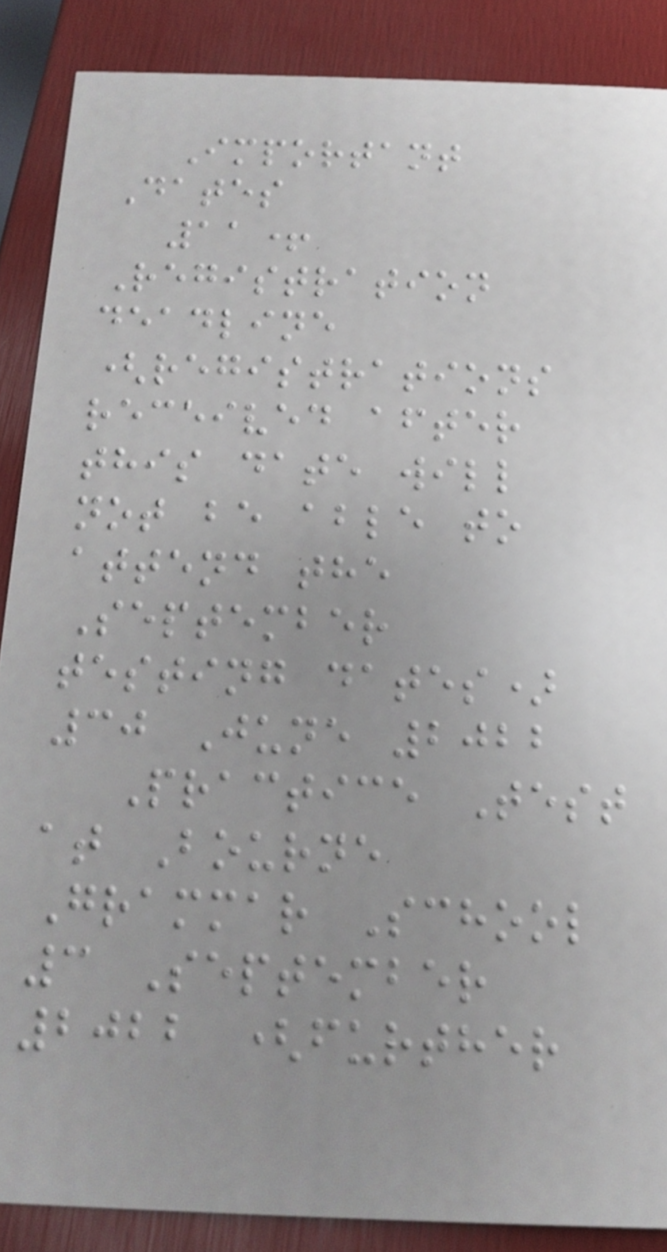Important
Dates
11+
Registration
deadline
(registrations
received after
this date will
not be able to
attend the
September
testing dates)
30 June 2022
Practice Test
at Bourne
Grammar School
3 September
2022 (further
